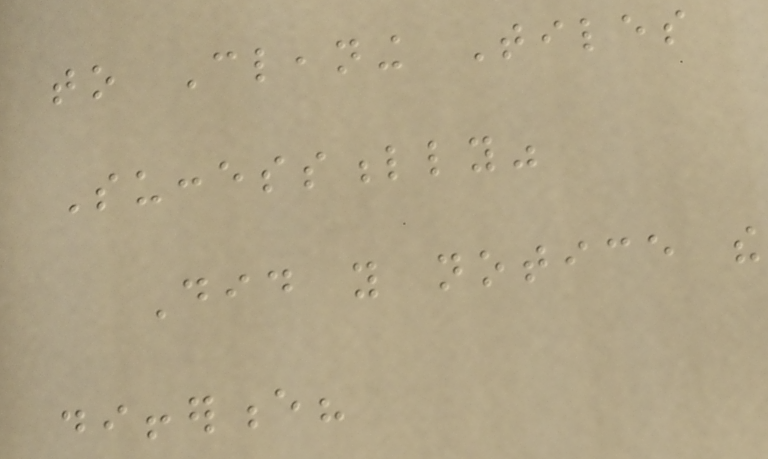to Cleaning Tiles
Successfully"
Did you notice the
difference?
